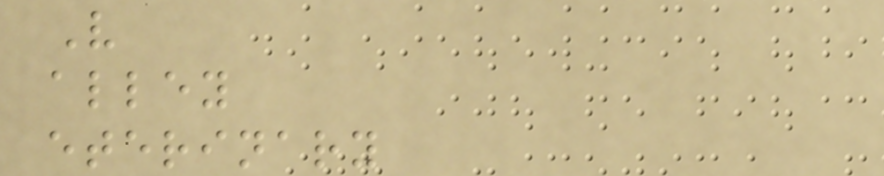V
alley
eterinary
